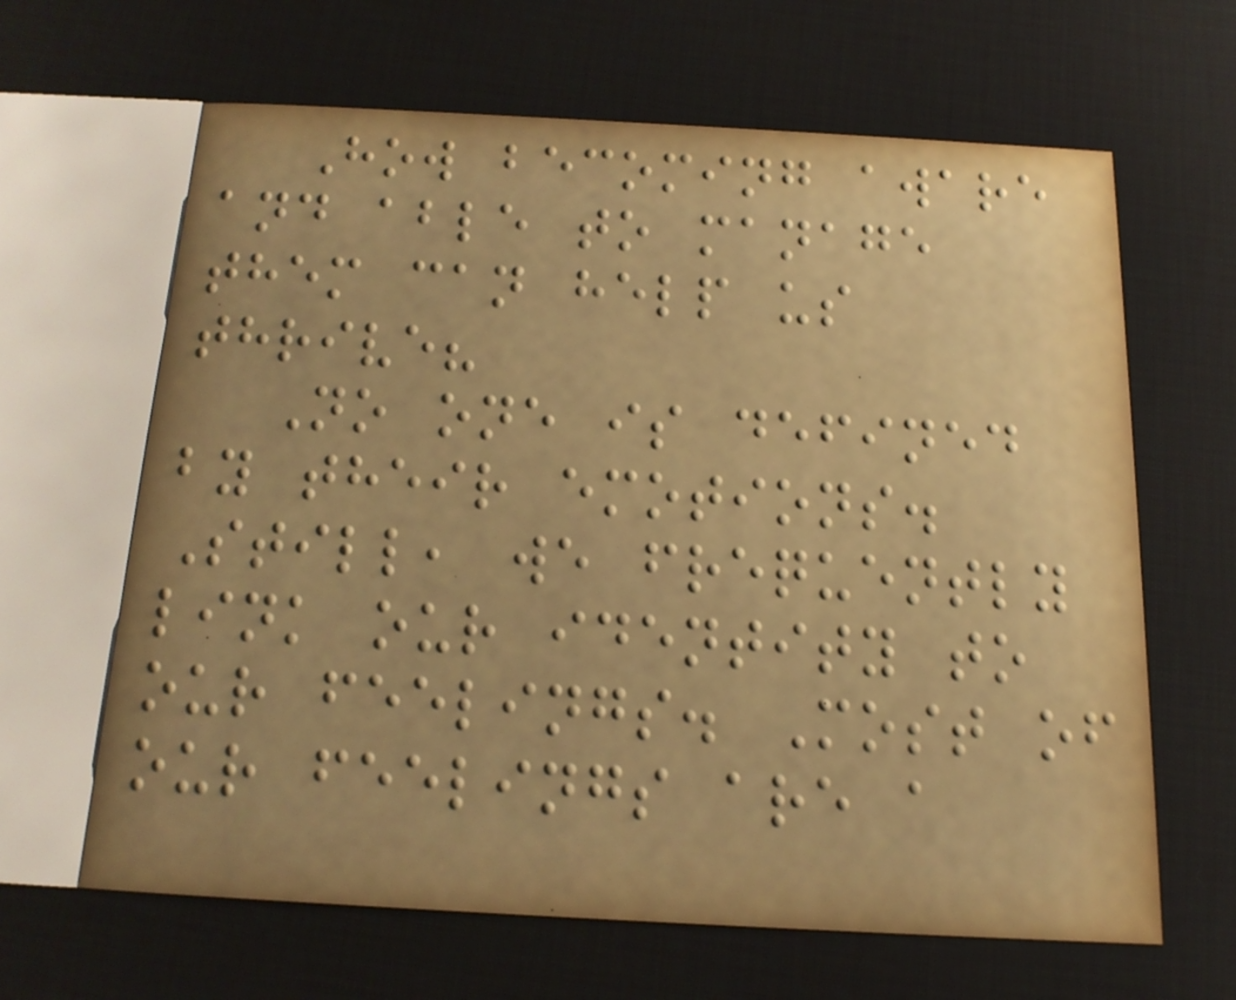How becoming aware
and able to manage
them can help us
thrive?
No one is defined
by their emotions.
Still, we frequently
link our identity to
our feelings. Most of
our feelings are a
